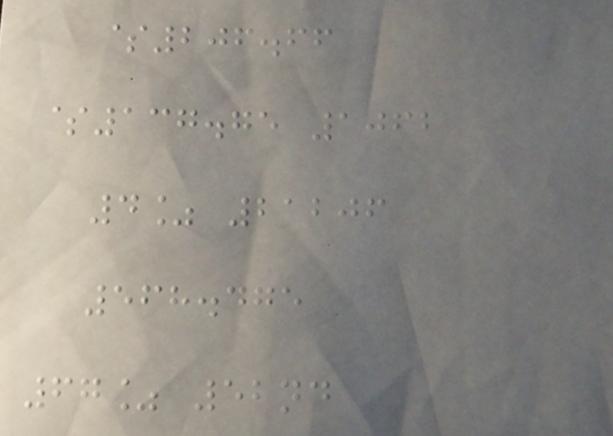$206.66
$137.75 1062
4% 21206
568.475
67% 52nd
